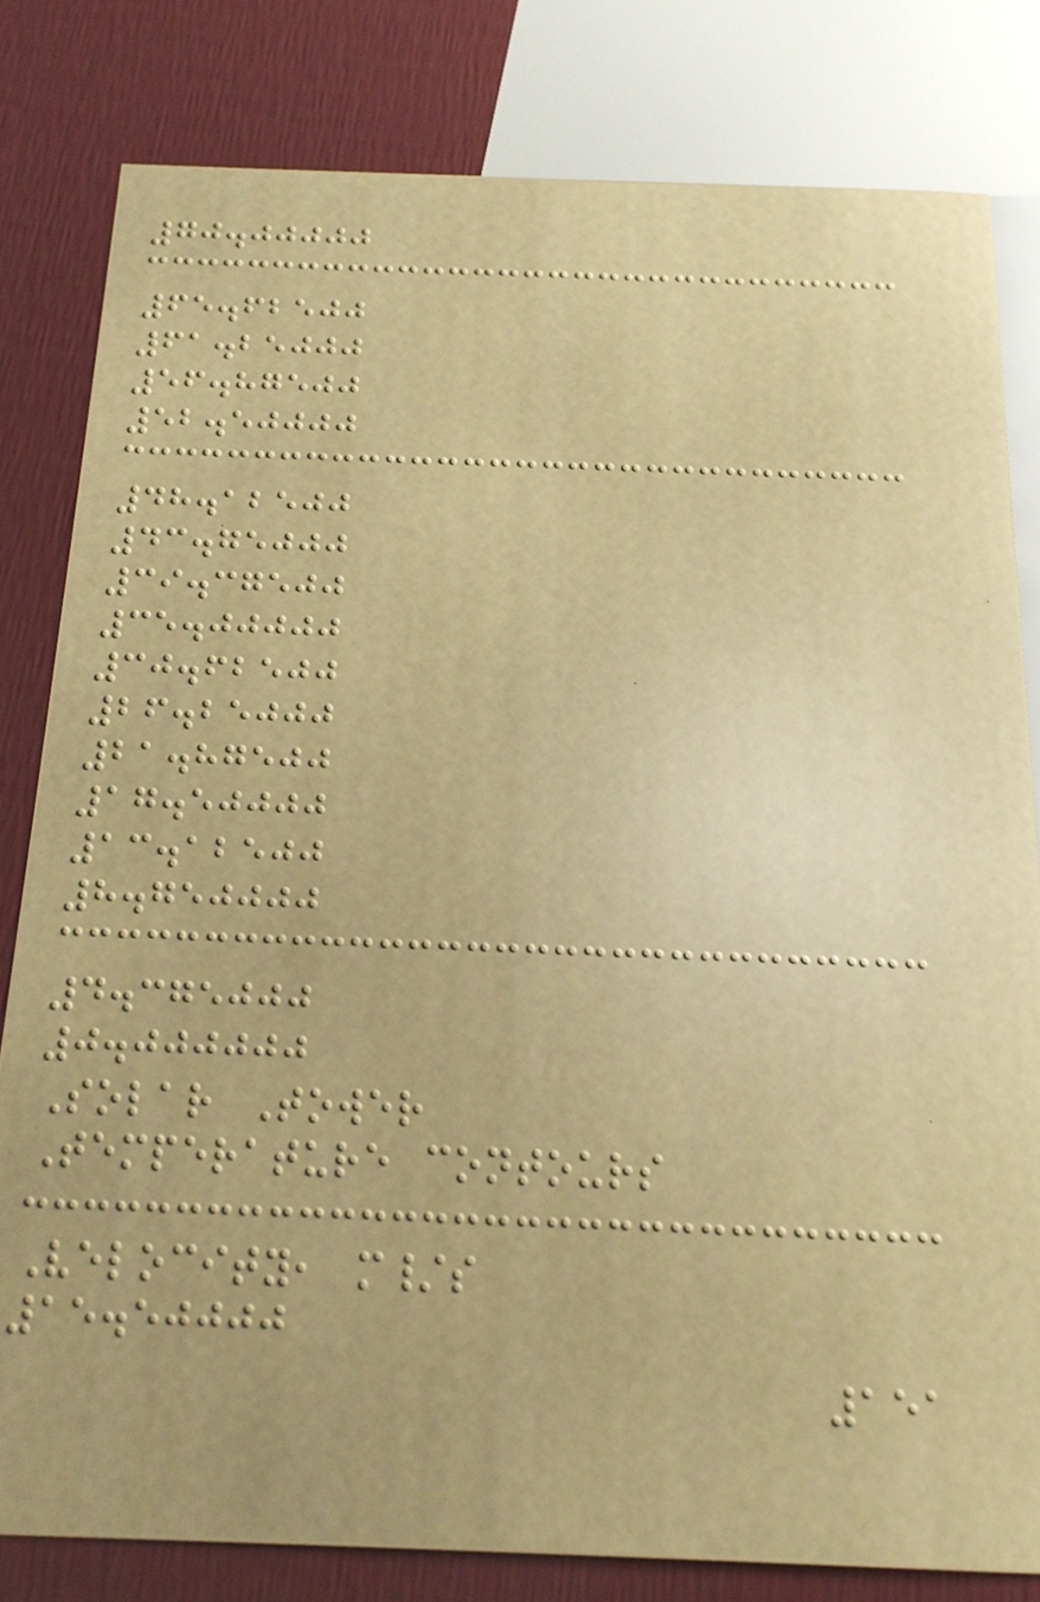70.00000
65.62500
61.25000
56.87500
52.50000
48.12500
43.75000
39.37500
35.00000
30.62500
26.25000
21.87500
17.50000
13.12500
8.750000
4.375000
0.000000
Solar Tower
Temperature contours
Velocity, m/s
15.50000
151
